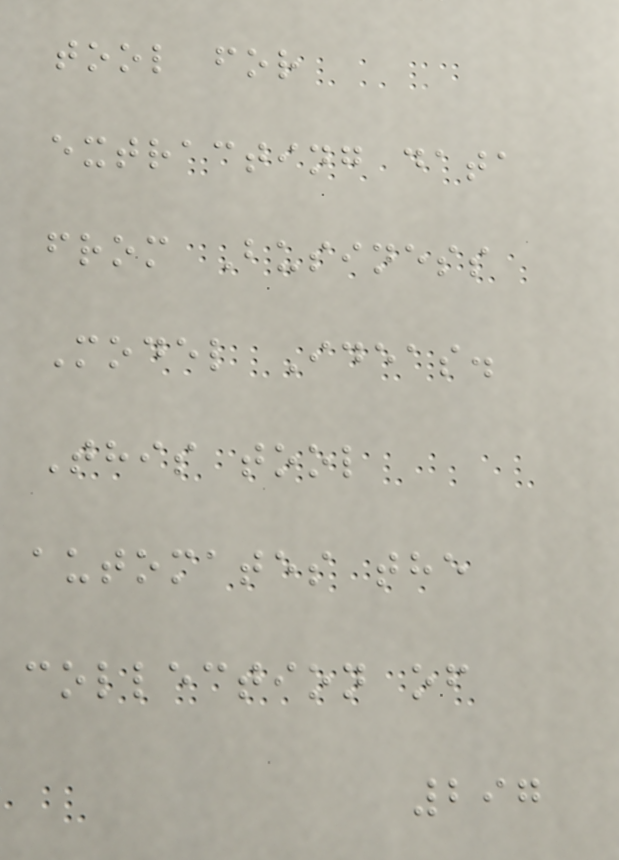tool for
extracting data
from Business
Model Ideas.
This tool
automates the
collection of
297
